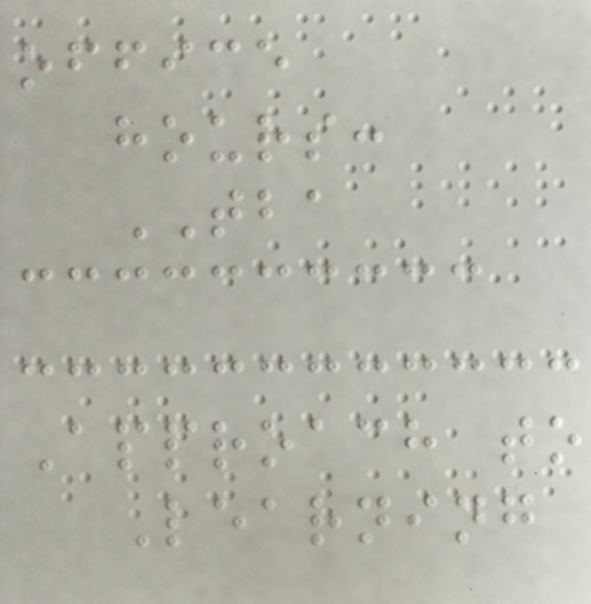office
hours:
TBA
Approach to
Learning
